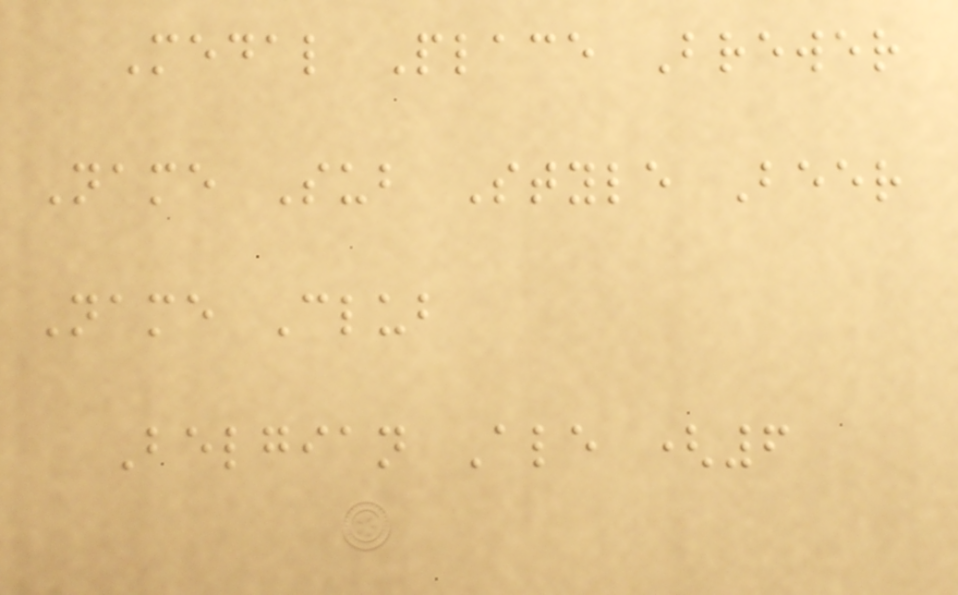Medal Place Brewer
Name Sub Style Beer
Name Club
Belgian Ale (6
